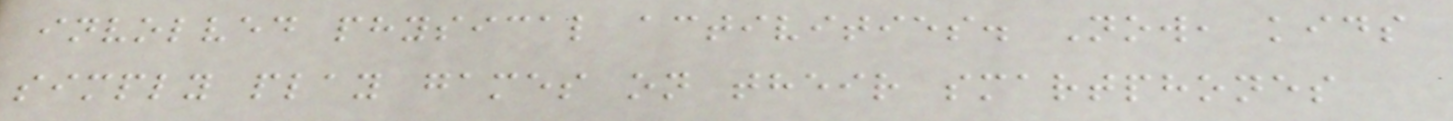involved physical activities. Now, kids
simply play games on their smartphones
